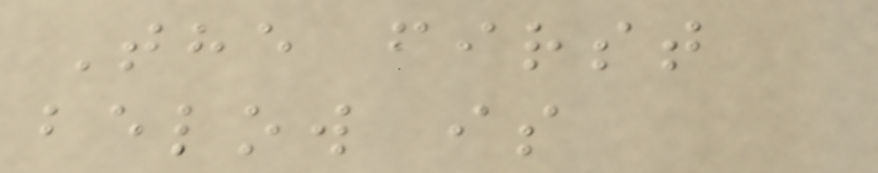The first
below is
